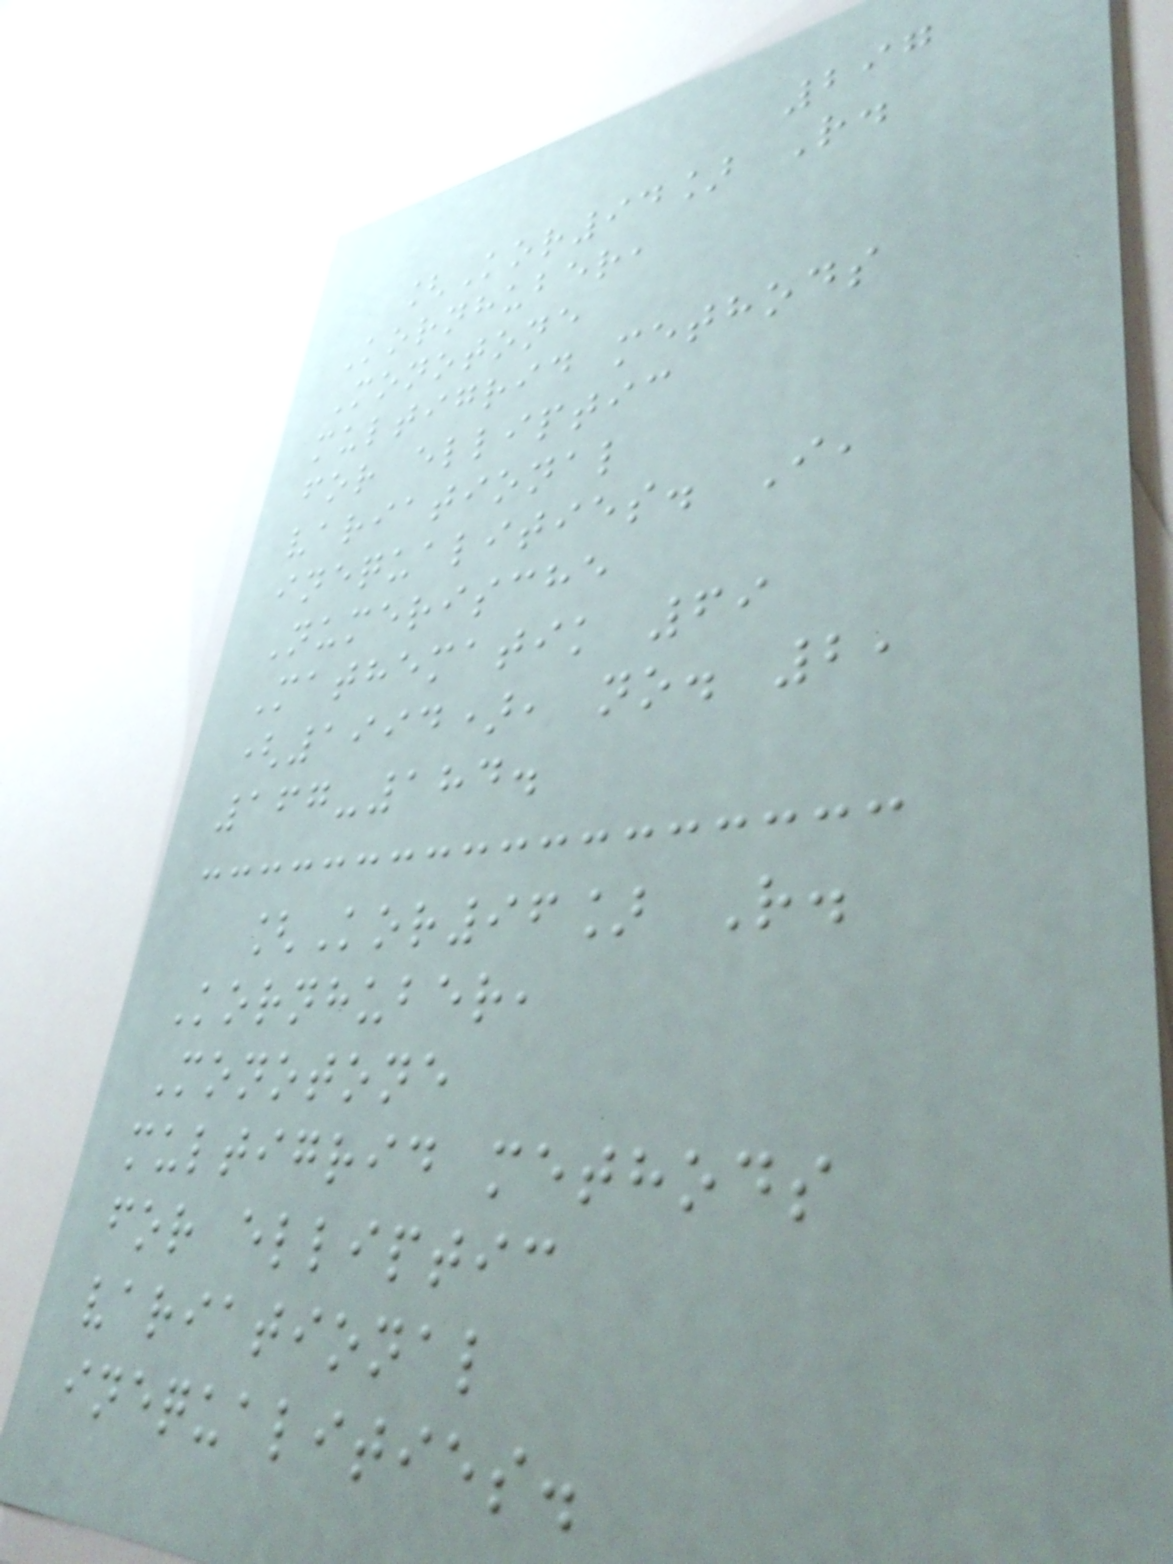297
[Kor94] R.
Kornhuber,
Monotone
multigrid methods
for elliptic
variational
inequalities. I,
Numerische
Mathematik 69
(1994), no. 2,
167-184.
[Kor96] R.
Kornhuber,
Monotone
multigrid methods
for elliptic
variational
inequalities.
